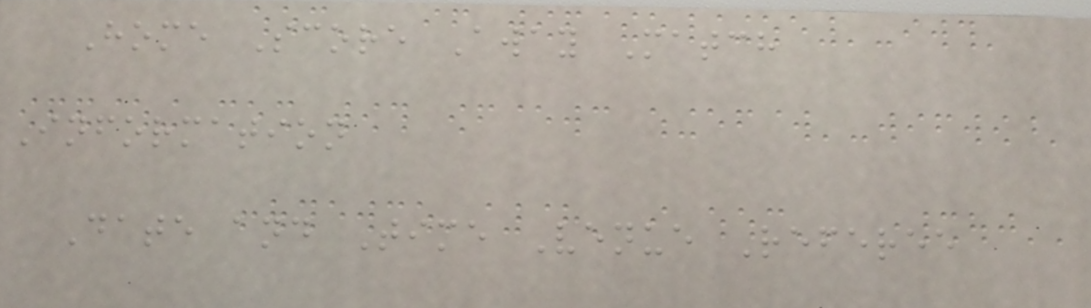Home Score Away Match
Information
Date and Time Venue Referee
